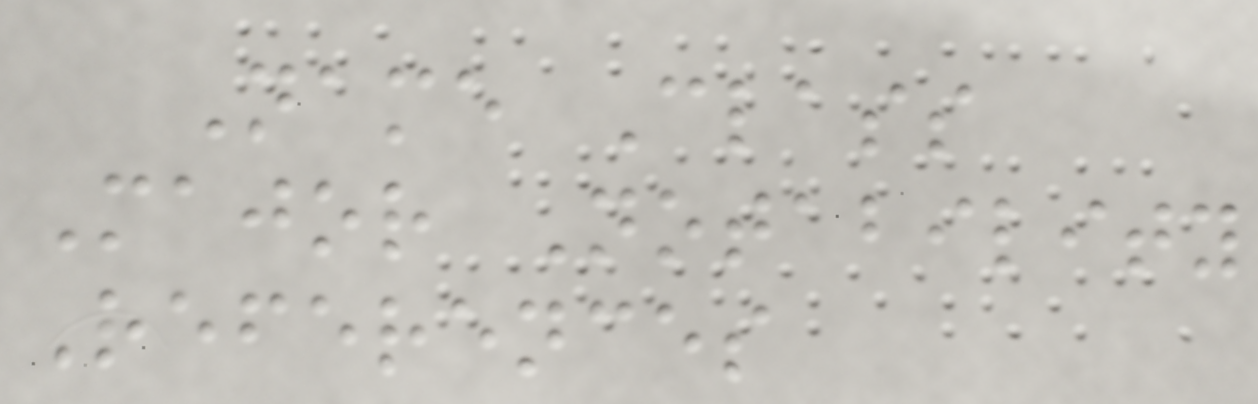Name Class
Major Notability
References
